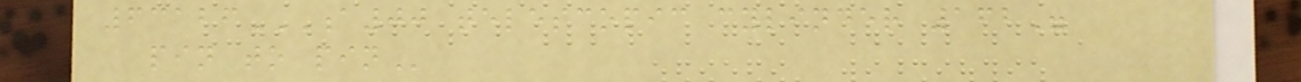63126A00 TELESCOPIC CYLINDER 162"
PIN TO PIN
